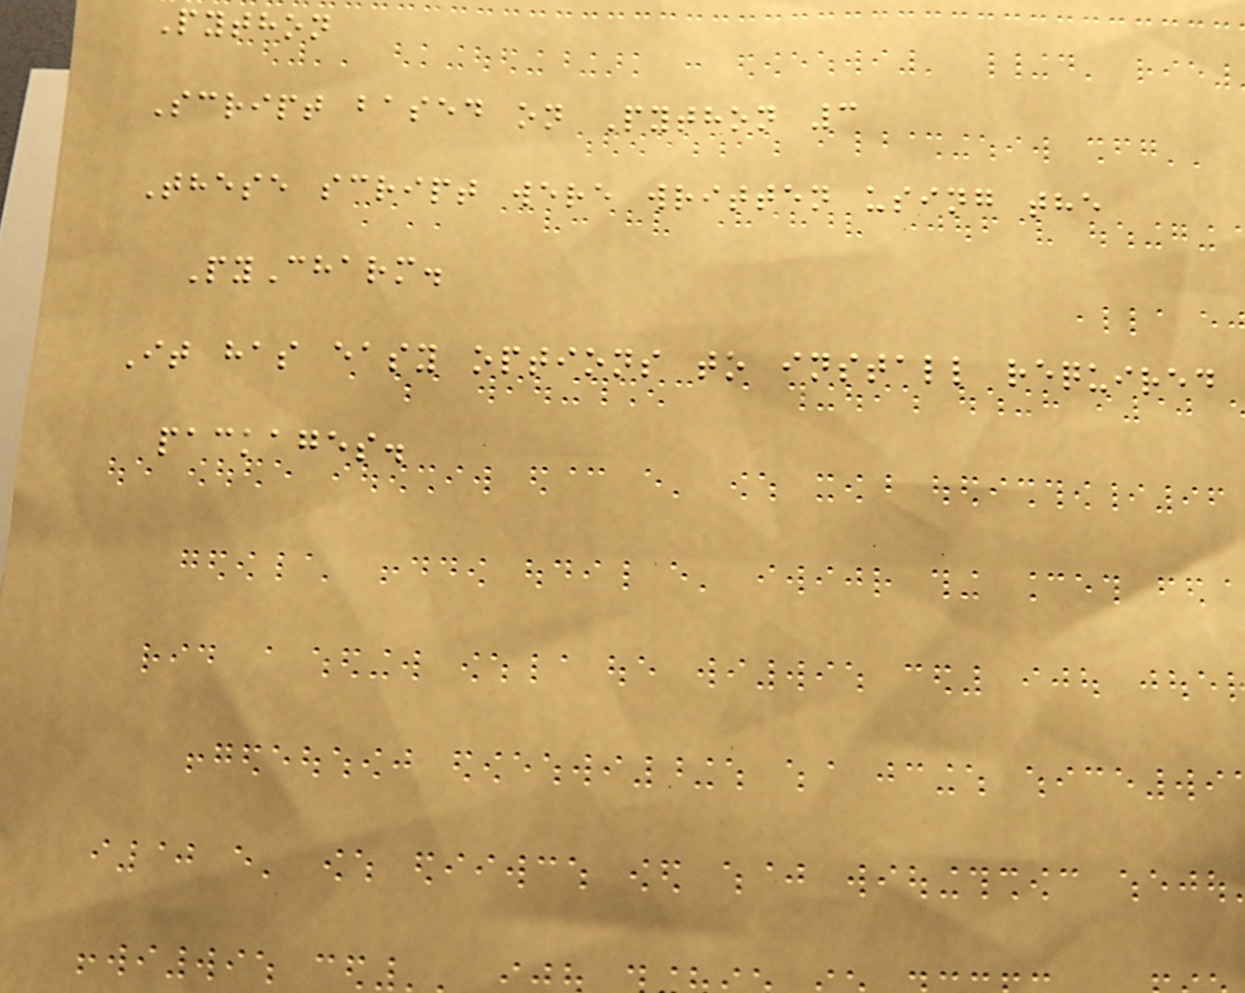Python
Script based on Python 3
These script were written using the
PyCharm.
It has easy options to install required
packages.
